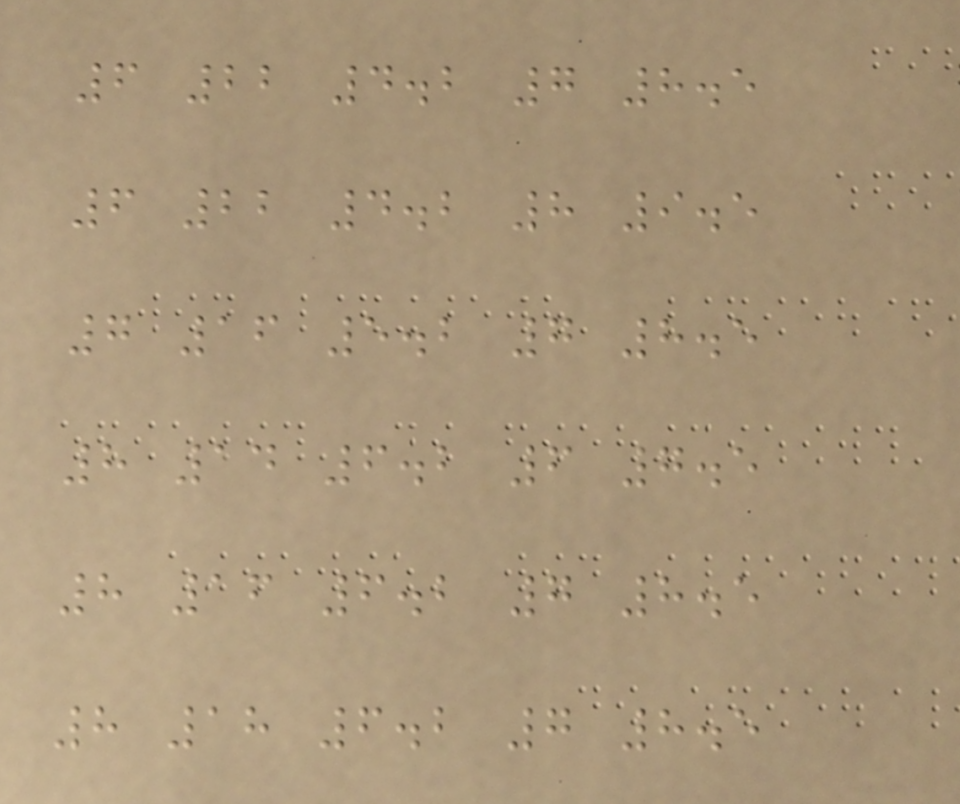6 22 4.2 7 8.5
6 22 4.2 8 9.5
7 16 5.2 7 8.5
8 14 6.2 6 7.5
8 16 6.2 7 8.5
8 18 6.2 7 8.5
